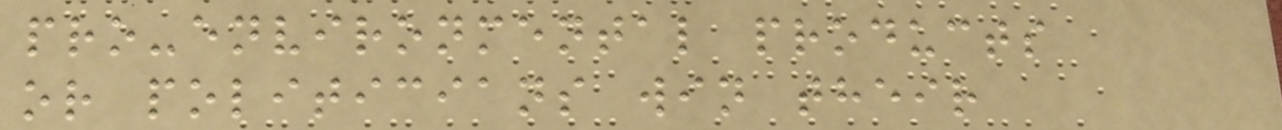pro-environmental products
or politicians win their
